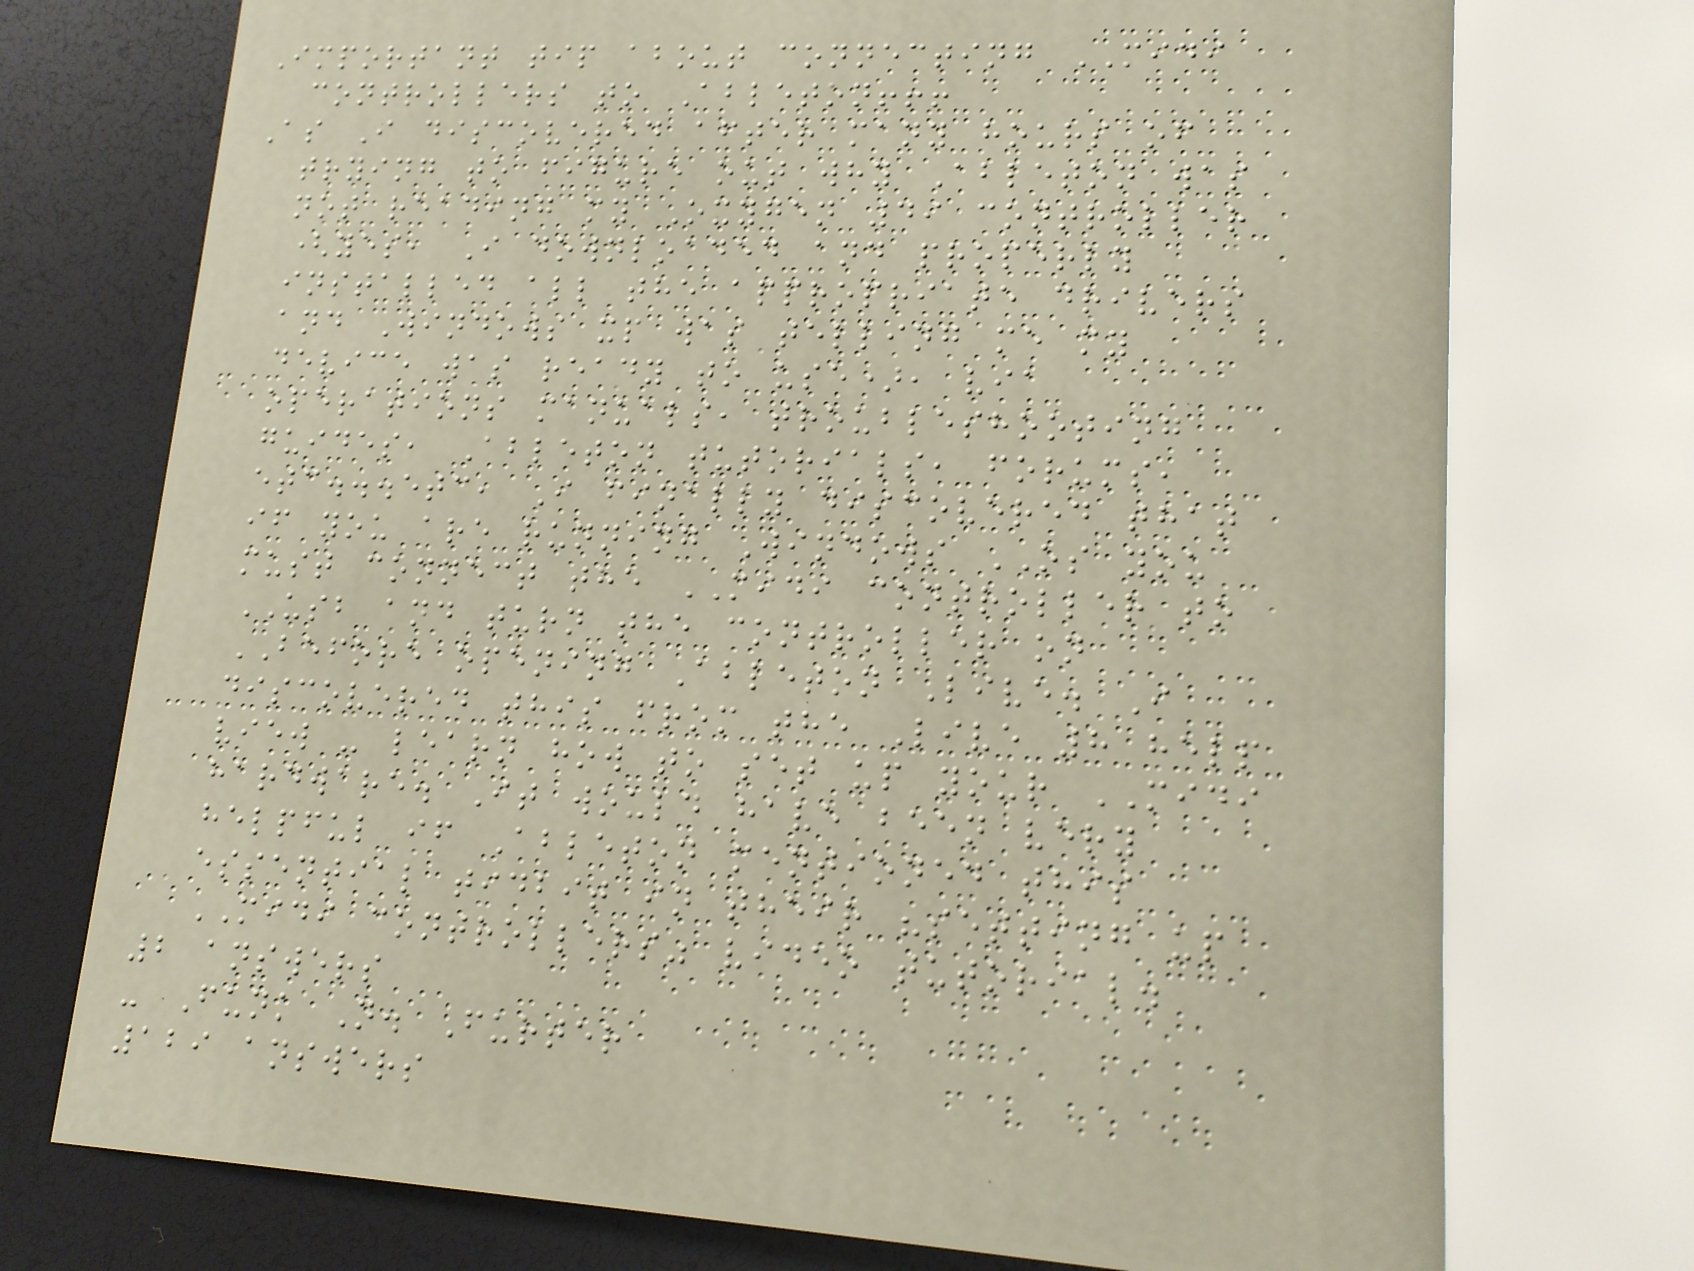Important tip about connecting MIDI
controllers to Ableton!!!
As I discovered after many hours of
trying to figure out why Ableton was
not reading my Oxygen 49 controller
(yes, I downloaded and properly
installed all the appropriate drivers
and Windows xp was telling me my
device was ready to use), via
operations manuals, troubleshooting
guides, Ableton tutorials, forums,
etc...etc, I finally discovered that
if you are running Windows OS you
must connect the MIDI controller to
USB and turn the controller on
BEFORE opening Ableton Live. I
discovered this from the Live 8 help
view - learn how to set up your MIDI
hardware. It would have been very
helpful if Ableton mentioned this
essential tidbit in their "setting up
MIDI controllers" video tutorial.
2 answers
- Funk N. Furter
129 answers
